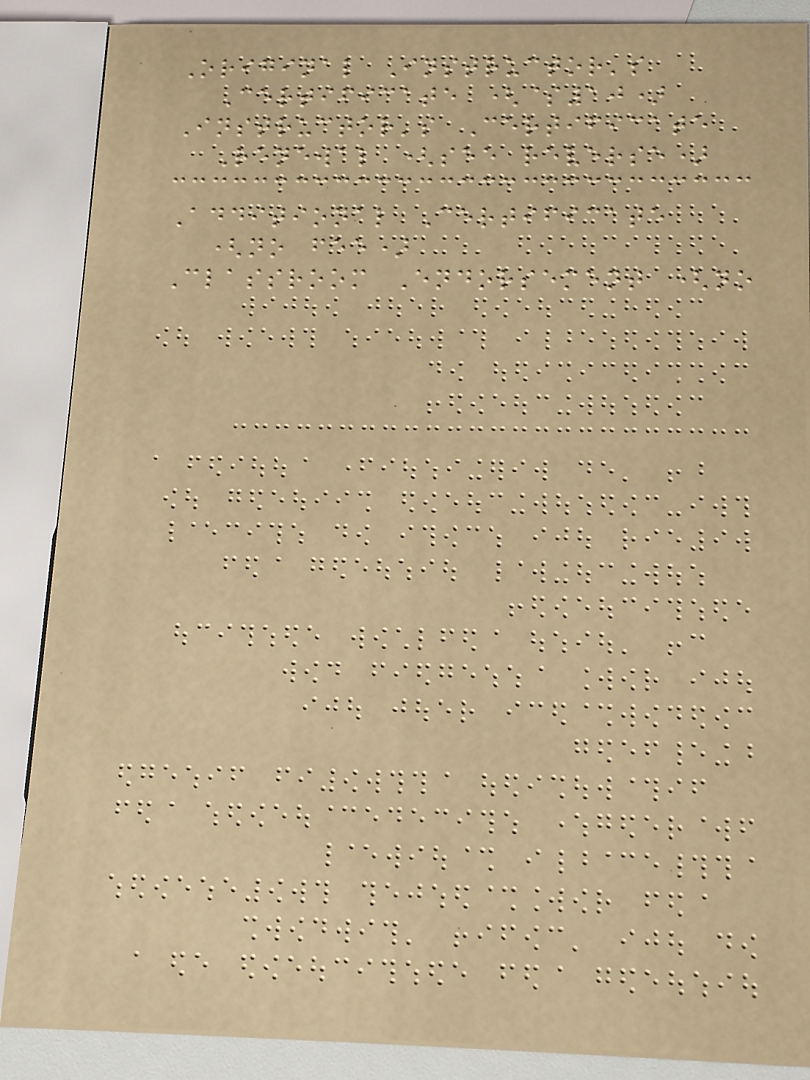Original Instructor's
Certificate ($10)
Instructor's Certificate
Renewal (see reverse)
Additional Certificate
(no fee)
Classroom Endorsement (no
